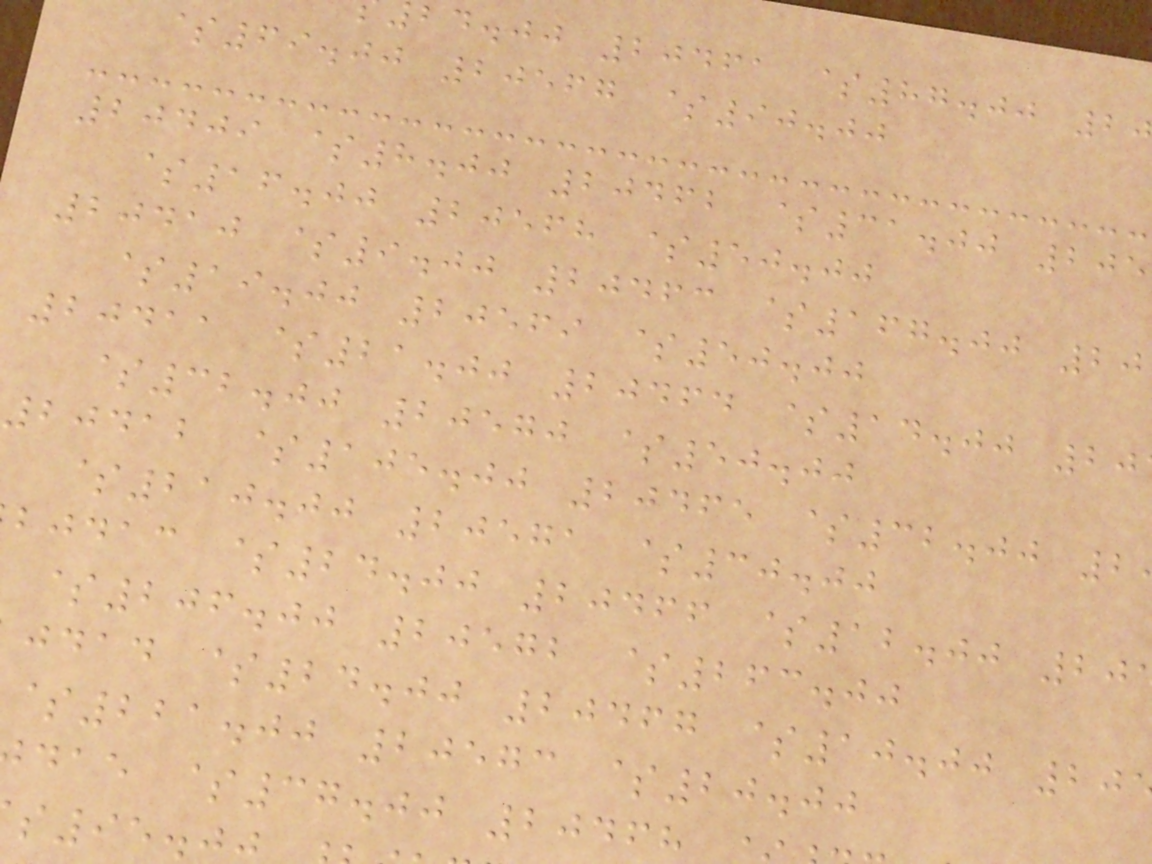bd.jj 20461 $87.00 20
$69.00 20567 $90.00
20409 $8.00 20462 $31.00 205
$16.00 20568 $50.00
20410 $9.00 20463 $167.00 20
$19.00 20569 $50.00
20411 $21.00 20464 $14.00 20
$32.00 20570 $50.00
20412 $105.00 20465 $32.00 2
$210.00 20571 $30.00
bjdac $24.00 20466 $12.00 20
$206.00 20572 $263.00
jdad $24.00 20467 $10.00 20
$221.00 20573 $20.00
dae $37.00 2046
